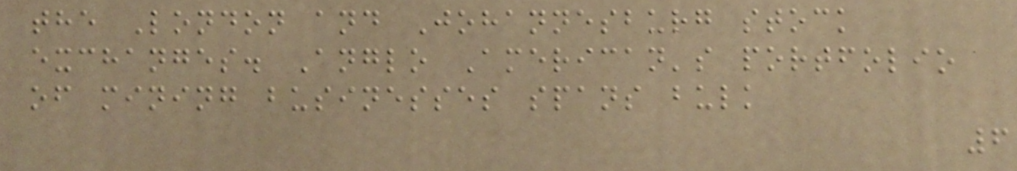the London and Johannesburg stock
exchanges. Anglo American's portfolio
of mining businesses spans bulk
6
